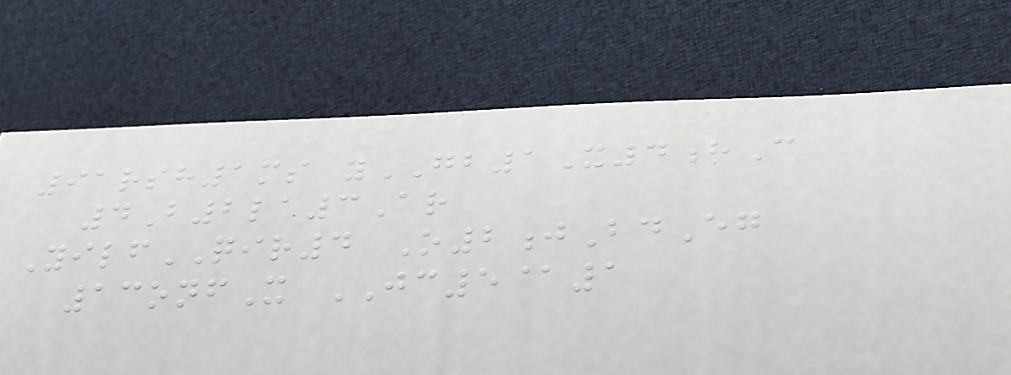91rsh1ms yGB1X4hC
4B2la3Ar
YilfQIR4 O2jBdEg
13onfX JC5@1
